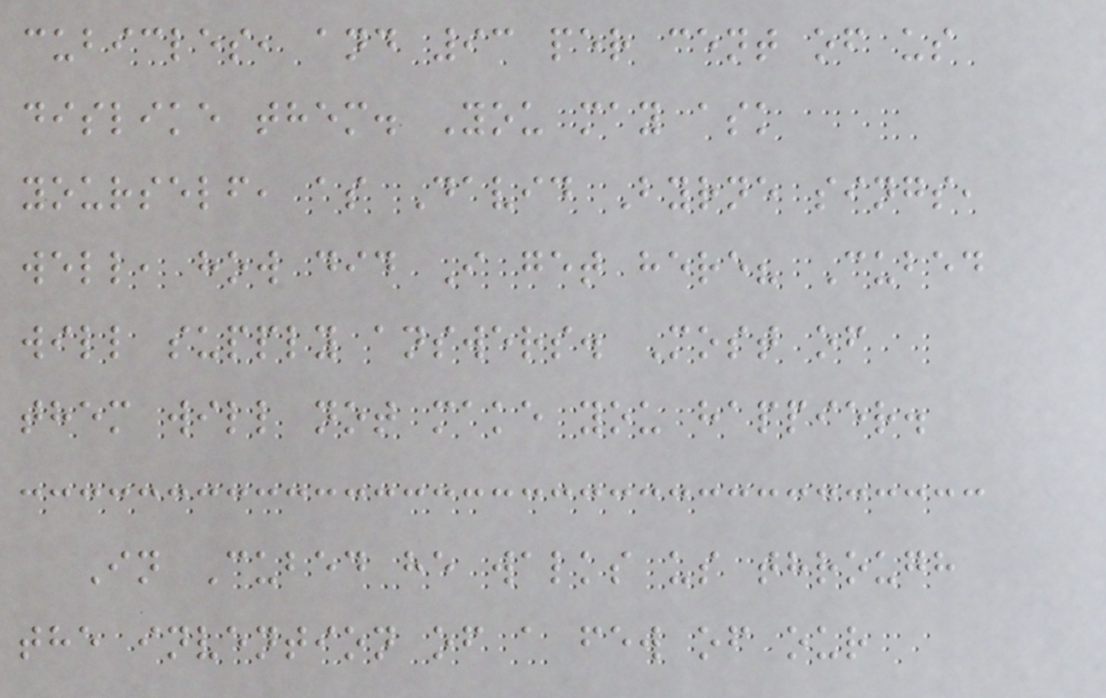cubicles, and 93 per cent of us
dislike them. You may ask
yourself, as David Byrne sings,
well, how did I get here? Cubed
will supply answers. Most of
them will not make you happier.
In Cubed he walks us through
the invention of a few of our
